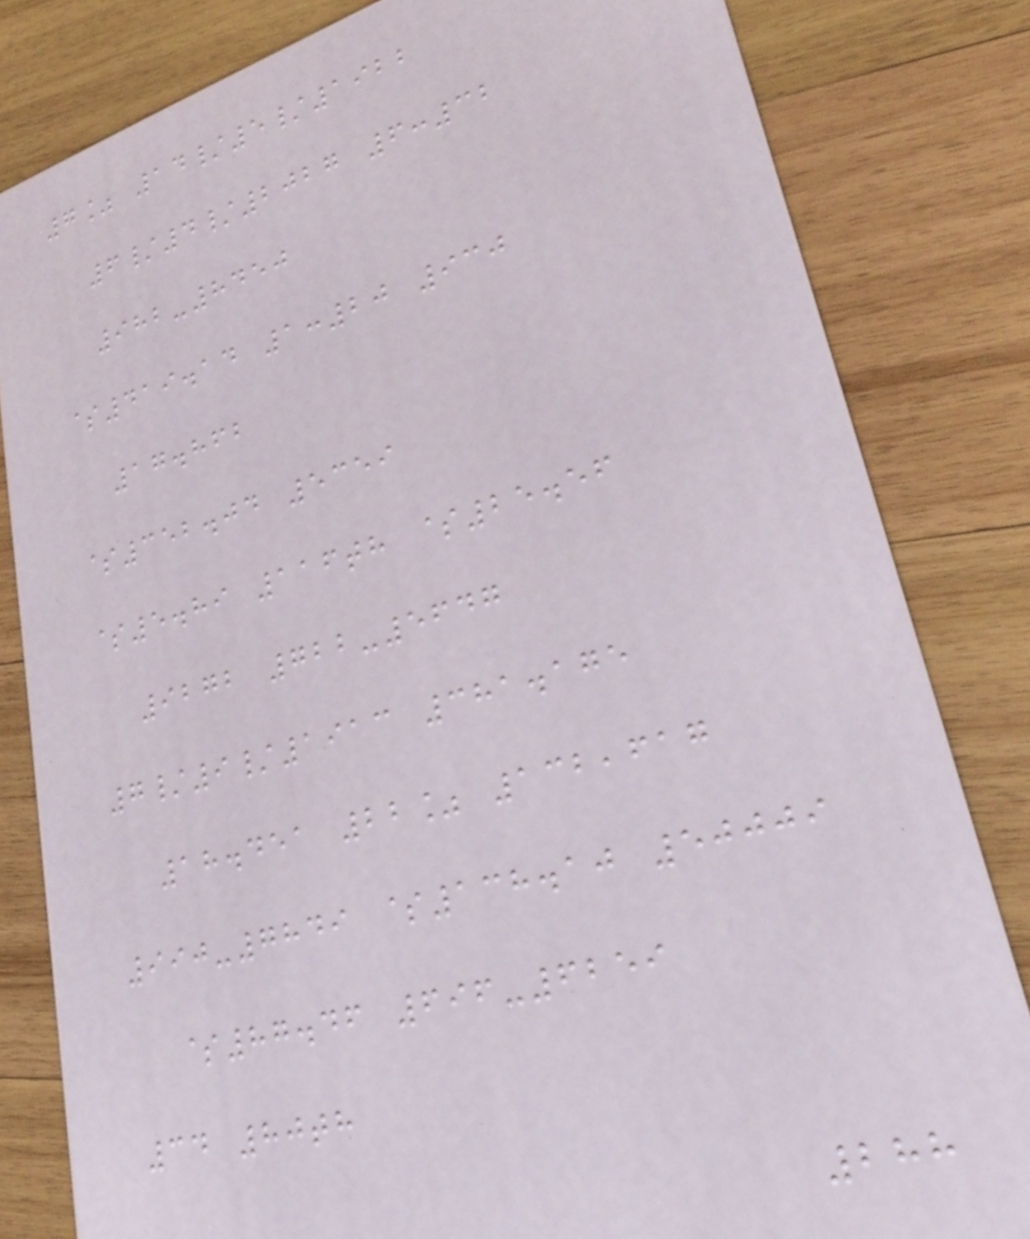7% 14/5/1922
6/4/2027 6:32
982-8450
$419.14 1:20 930
17.862
$352.04 5359
$5.89 116th $25.56
9272 722-5647
7/9/1913 381.175
18.451 22% 132,617
990-7849 $138.10 50009
$87.46 696-6259
34 80th
288
